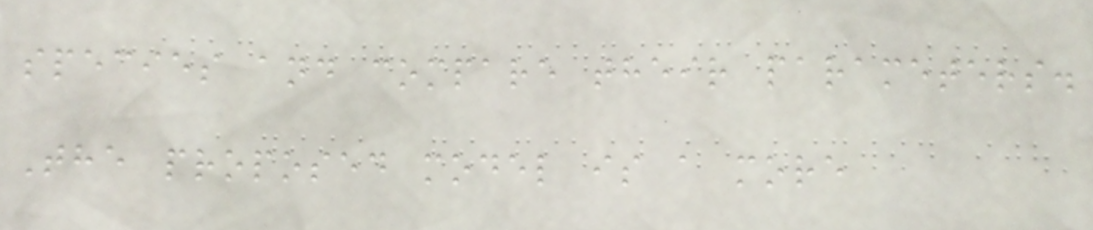species and compare their parameters.
The proposed model is a more
